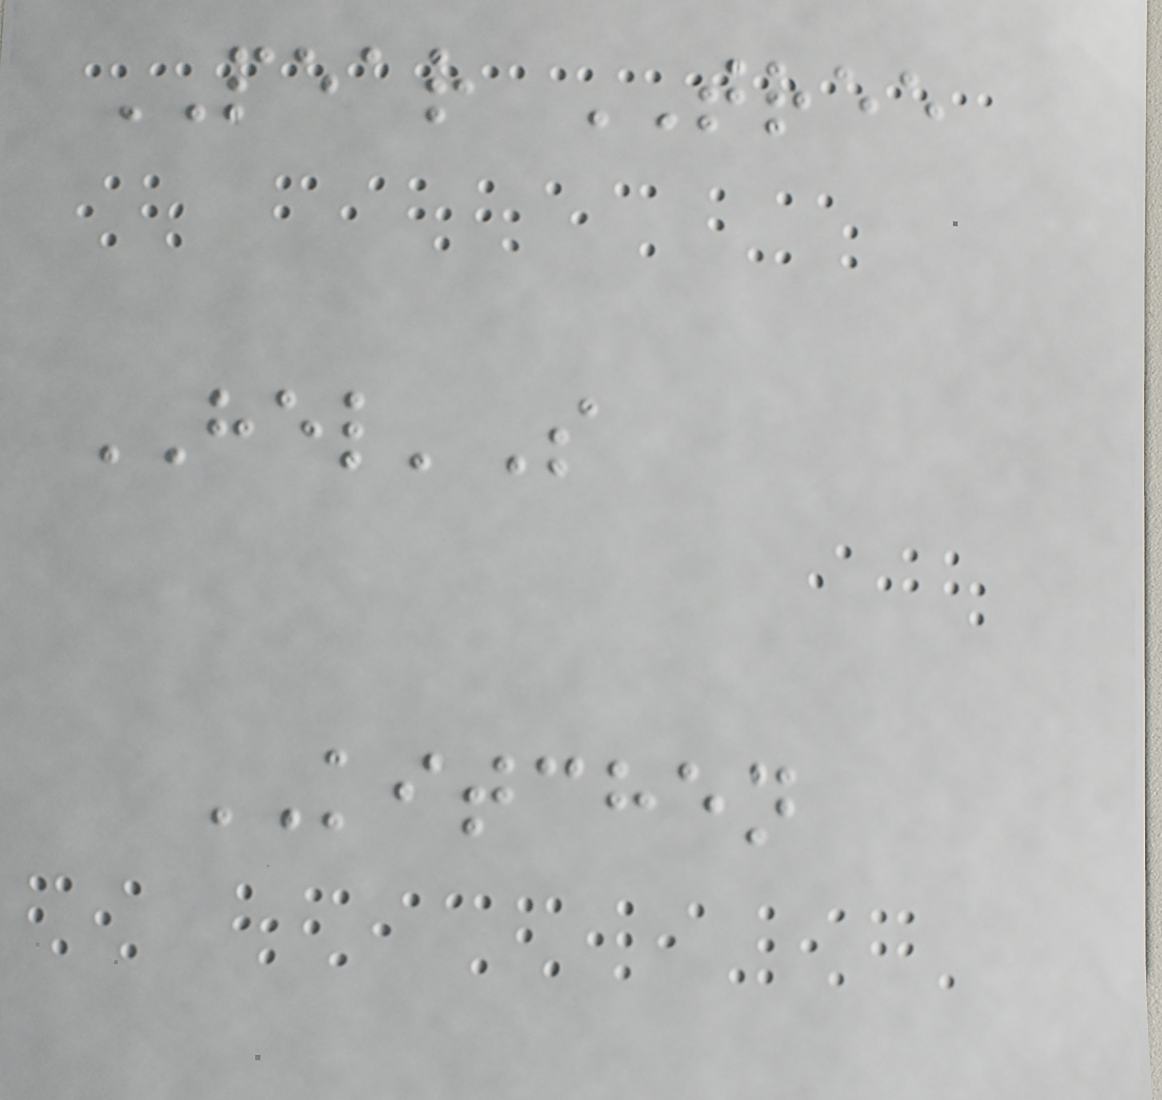PEAR TREE
HEL'S
KITCHEN
